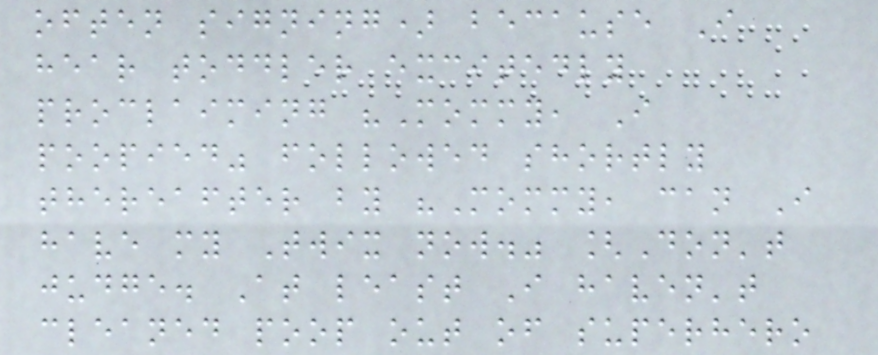often signing) because I
hear toddler excitedly
proclaiming "Mommy, I
poopied" followed shortly
thereafter by "Mommy, can I
have my Twix now." [Don't
judge. At least I haven't
cleaned poop out of superhero
